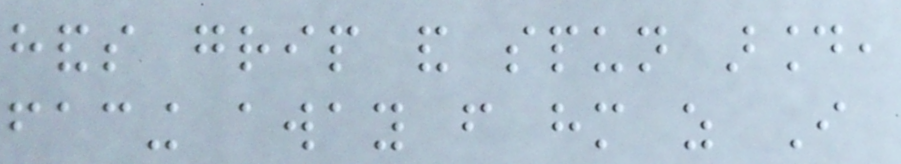hands grip and spun around,
facing away from him as I
